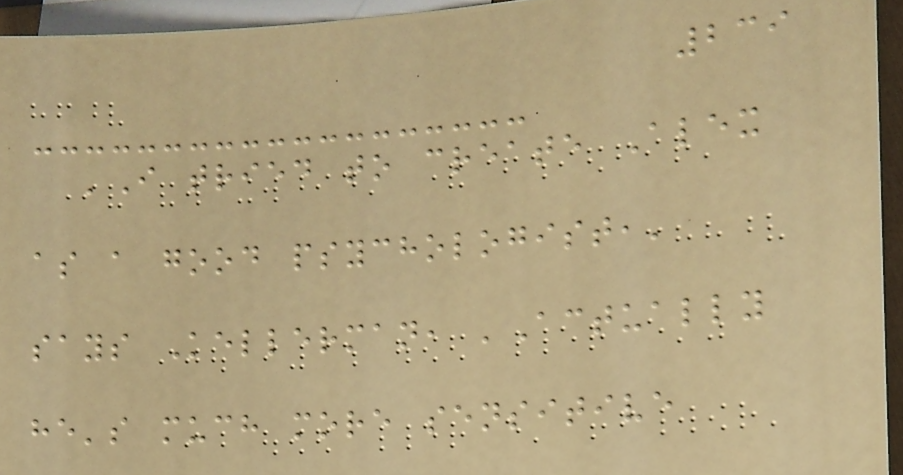239
'I tried to create Alex
as a good psychologist,'
says Kellerman, 'Actually
he's much more sensitive
